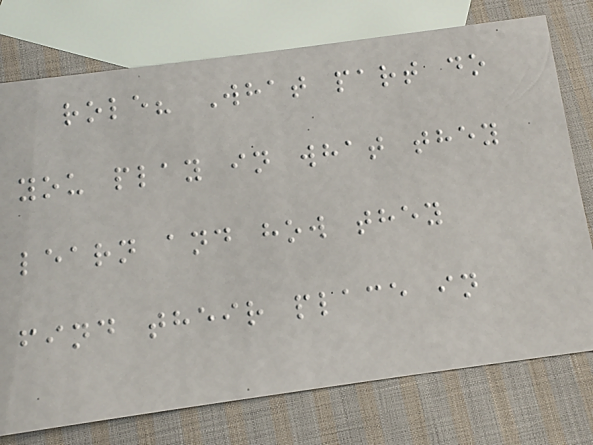role? What part do
you play in what they
learn and how they
find their place in
